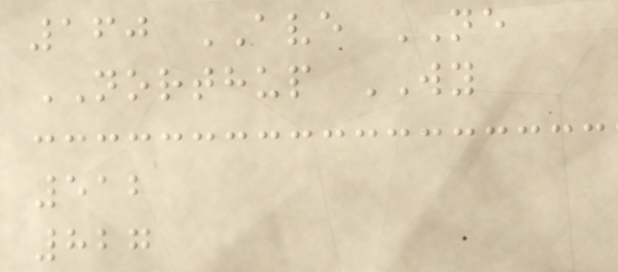160 AVE NE
NORTHUP WY
512
827
